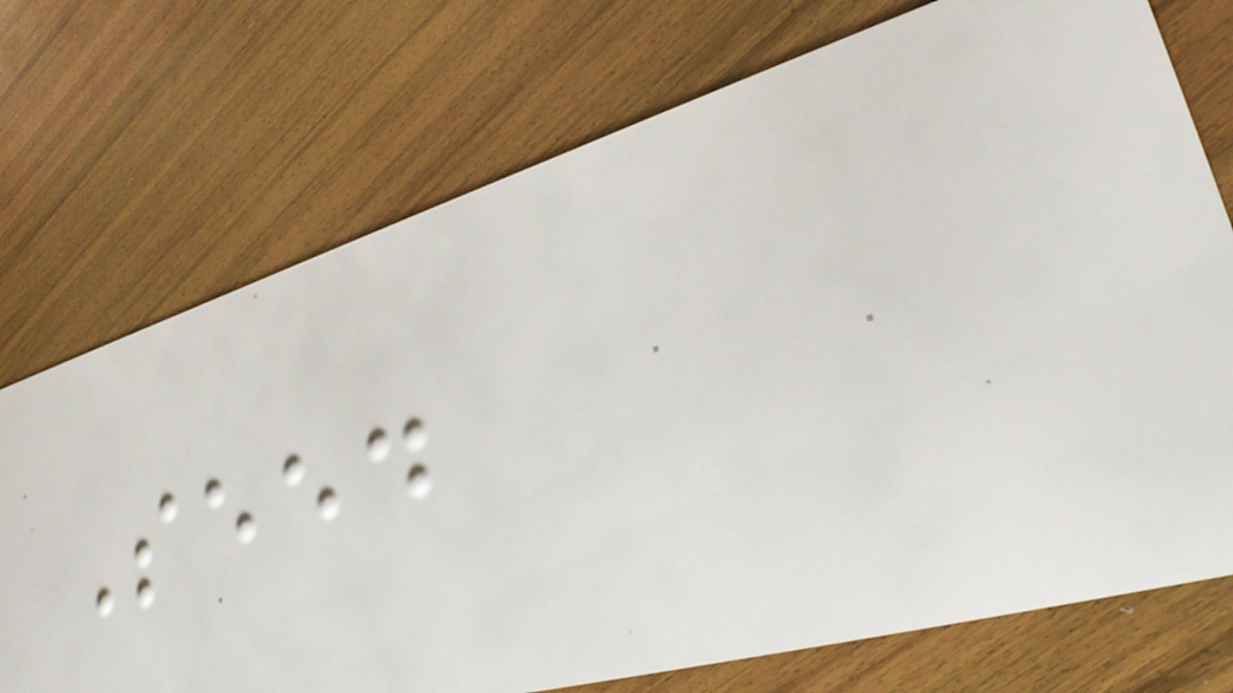Seed
